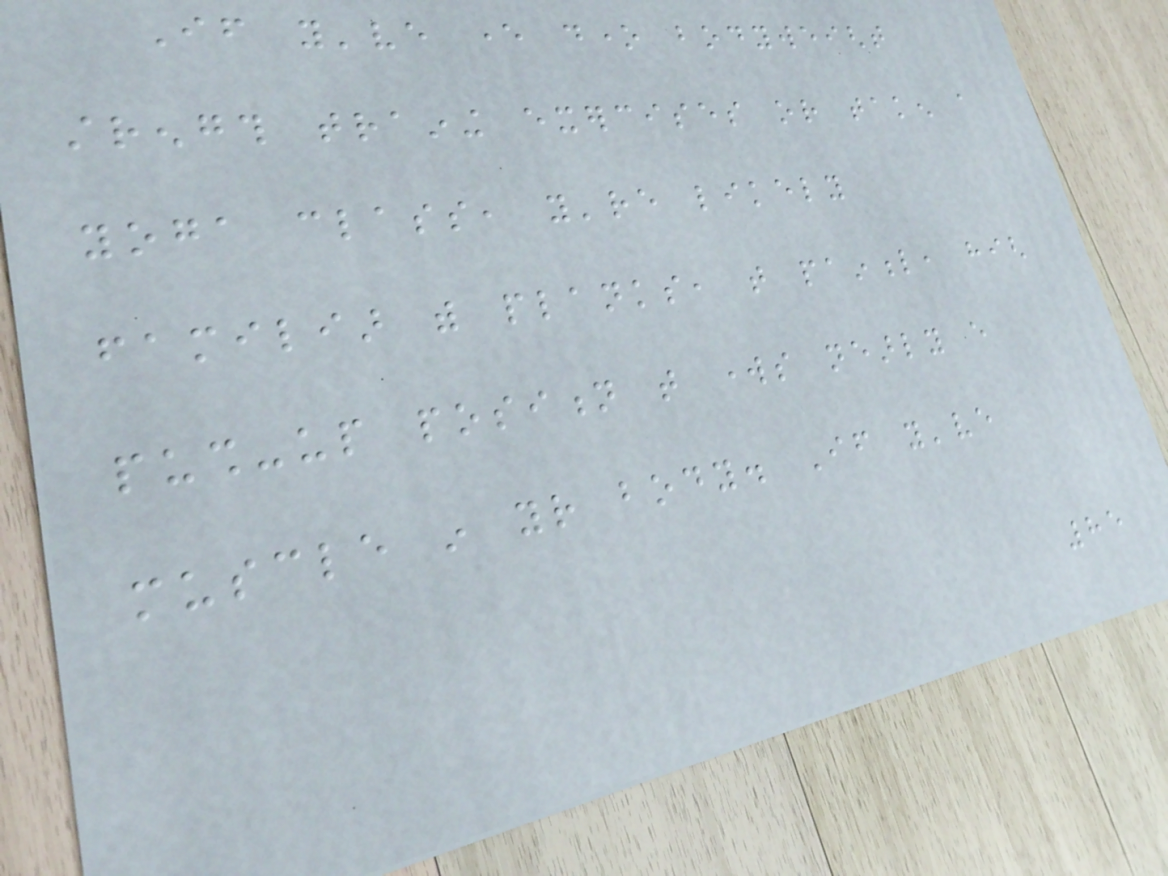If you've ever done bodyweight
strength training exercises or taken a
yoga class, you're likely
familiar with planks, that painful, high
push-up position that works nearly every
muscle in your body. If you've
85
